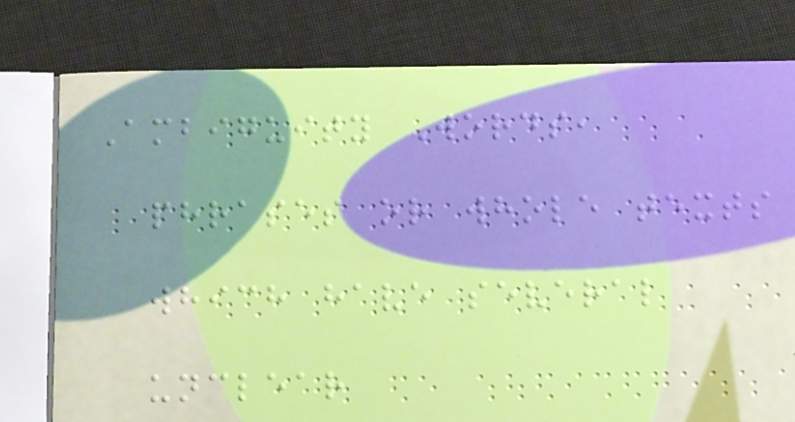Ambiguity Words,
phrases or whole texts
which have several
unclear
